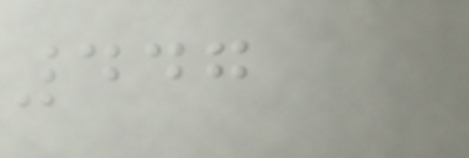447
